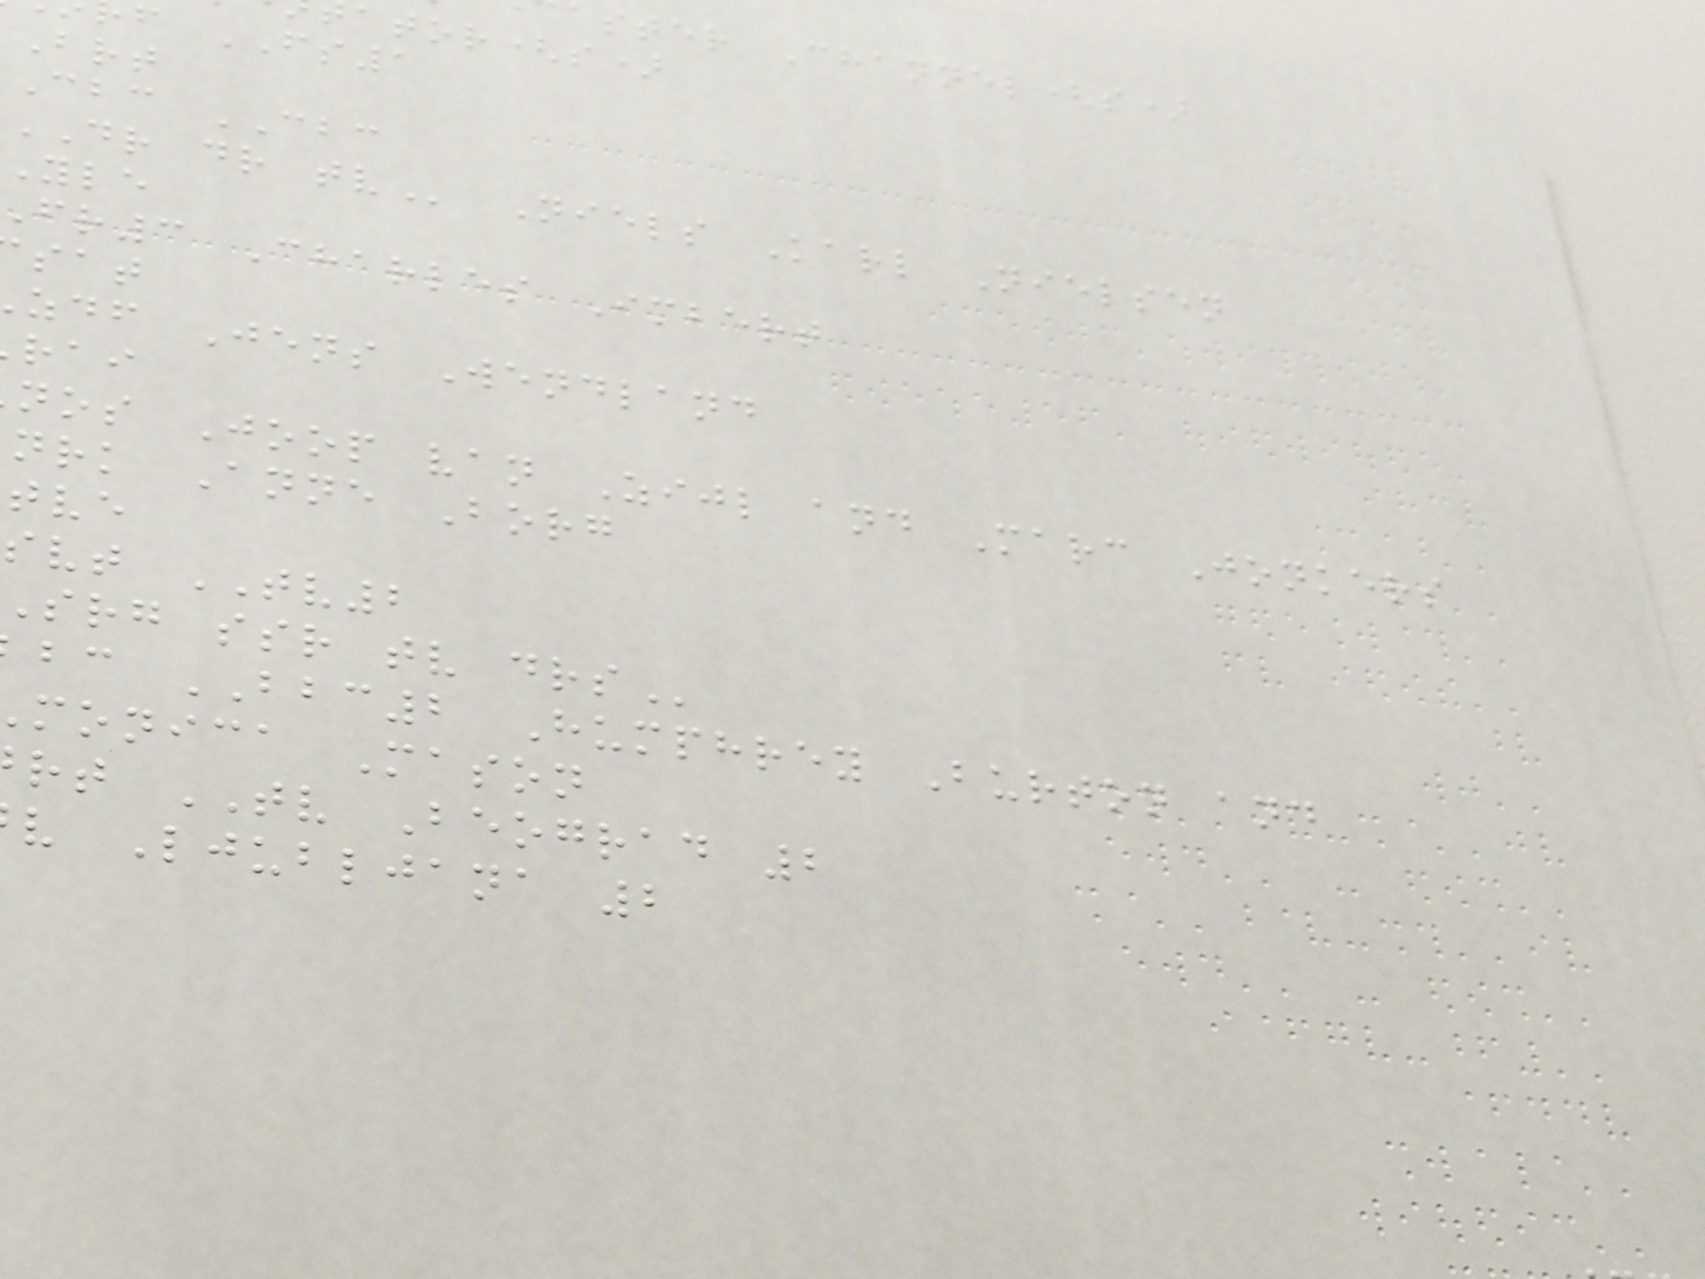aster Channel(s)
ator(s)
f FS1
cbc CBC
fr3 Charles Imbert
zdf Jens Wendland
nos Joop van Zijl and Marc Jonkers
nrk Anne Borg
svt TV2
srg ssr tv
bc BBC2 Humphrey Burton and
monica Mason
rt TV Beograd 2
v Ljubljana 2
